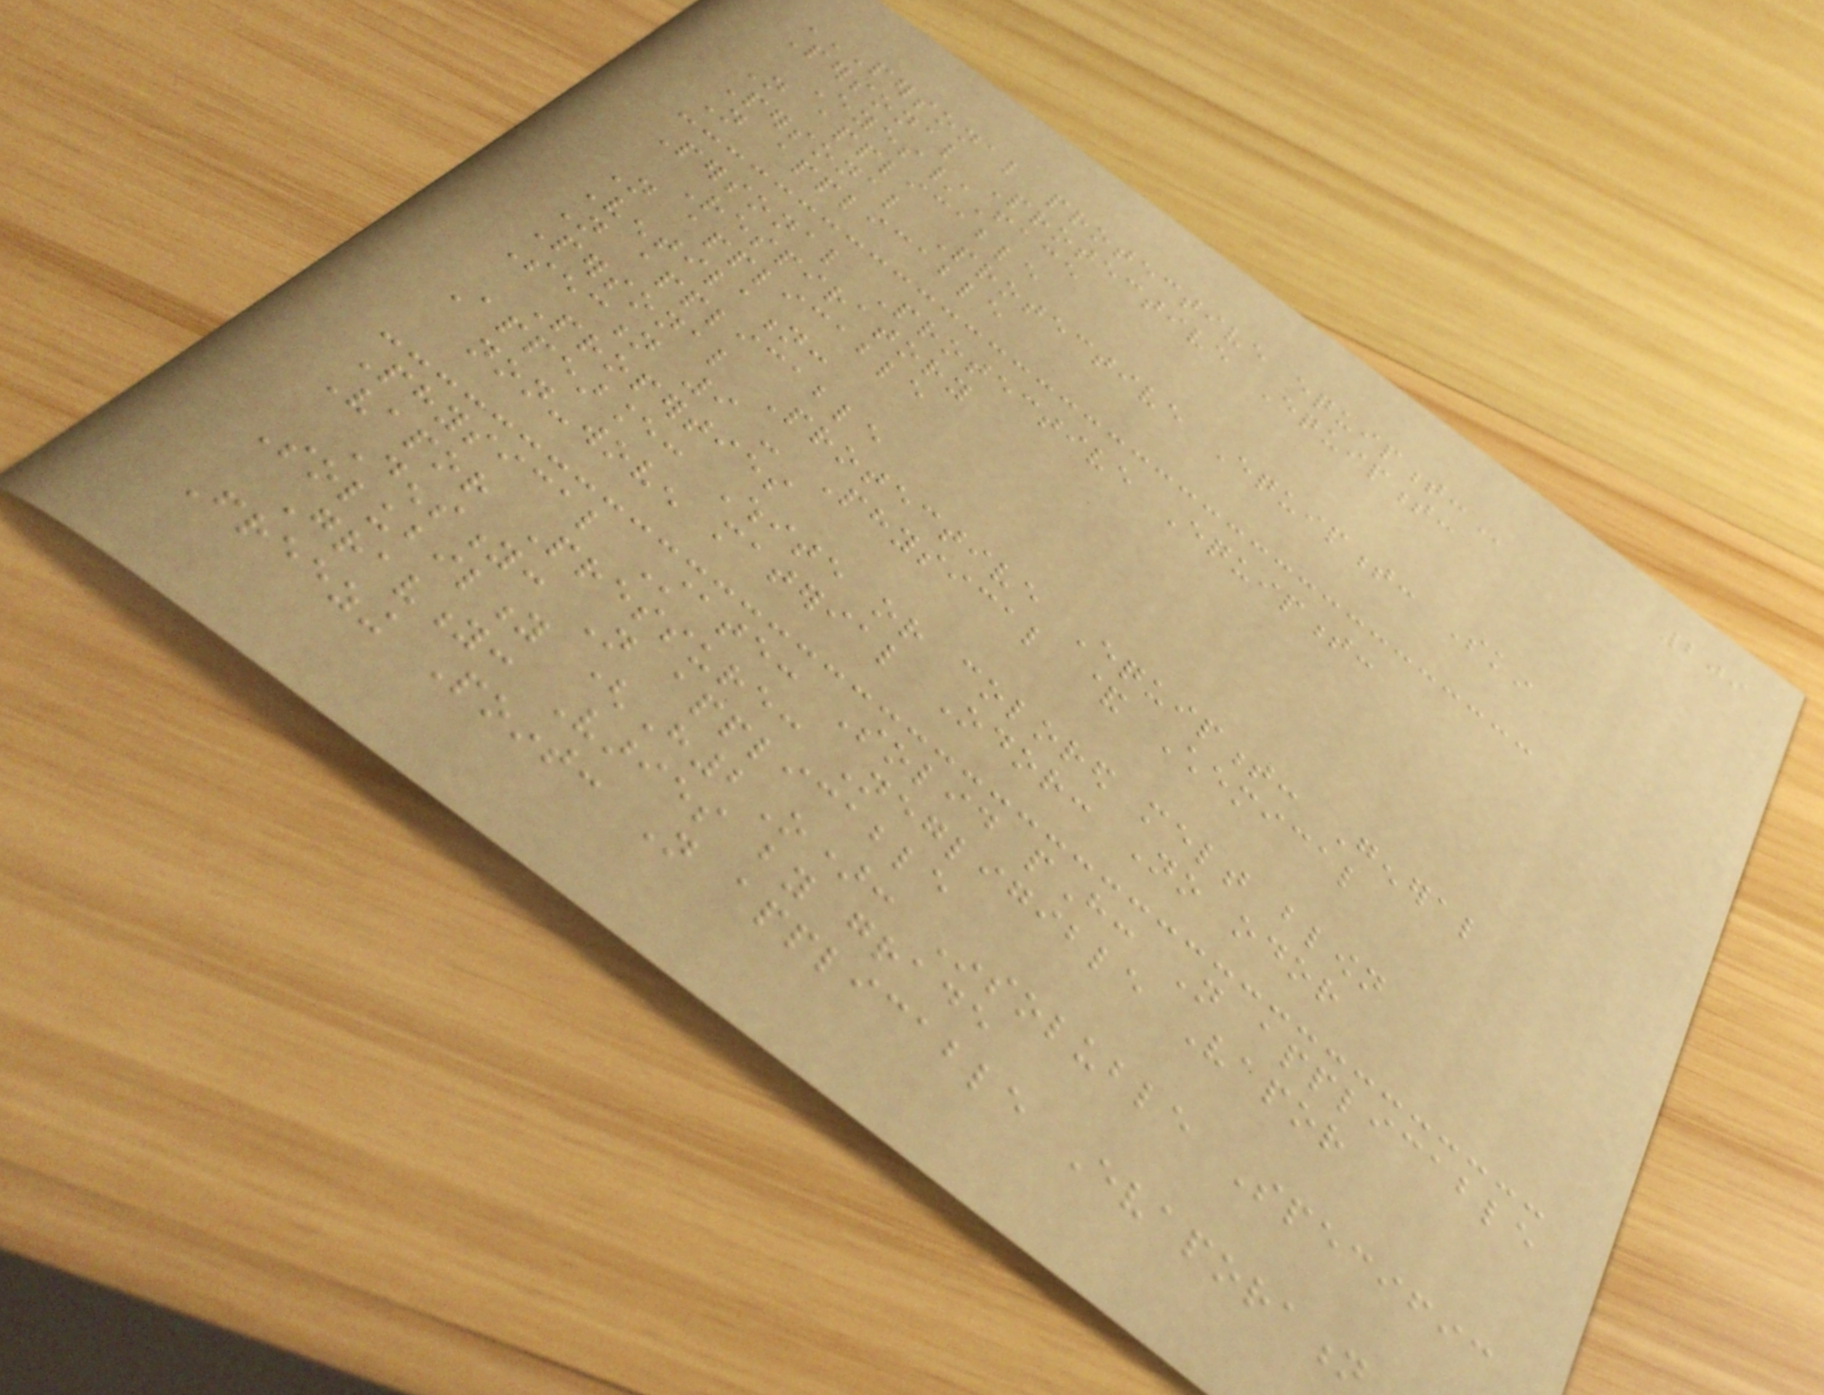209
PERSONAL PROTECTIVE EQUIPMENT:
Personal Protective Equipment:
Eyes/Face
Not applicable
Personal Protective Equipment: Skin
Not applicable
Personal Protective Equipment:
Respiratory
Not applicable
Ventilation:
Not applicable
Personal Protective Equipment: General
Section 9 - Physical & Chemical
Properties
Appearance: White or colored melt blown
non-woven material Odor: No odor
Physical State: Solid pH: Not applicable
Vapor Pressure: Negligible Vapor
Density: Not applicable
Solubility (H2O): Insoluble Specific
Gravity: Varies by grade
Freezing Point: Not applicable Evaporation
